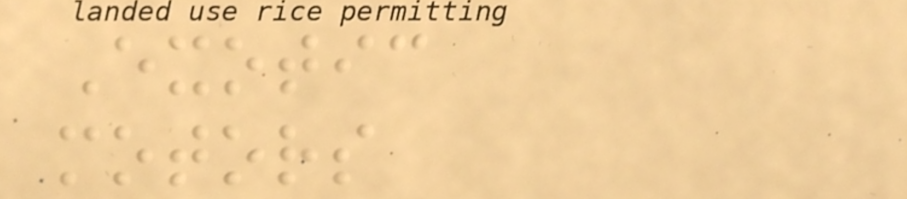Exotic
motors
